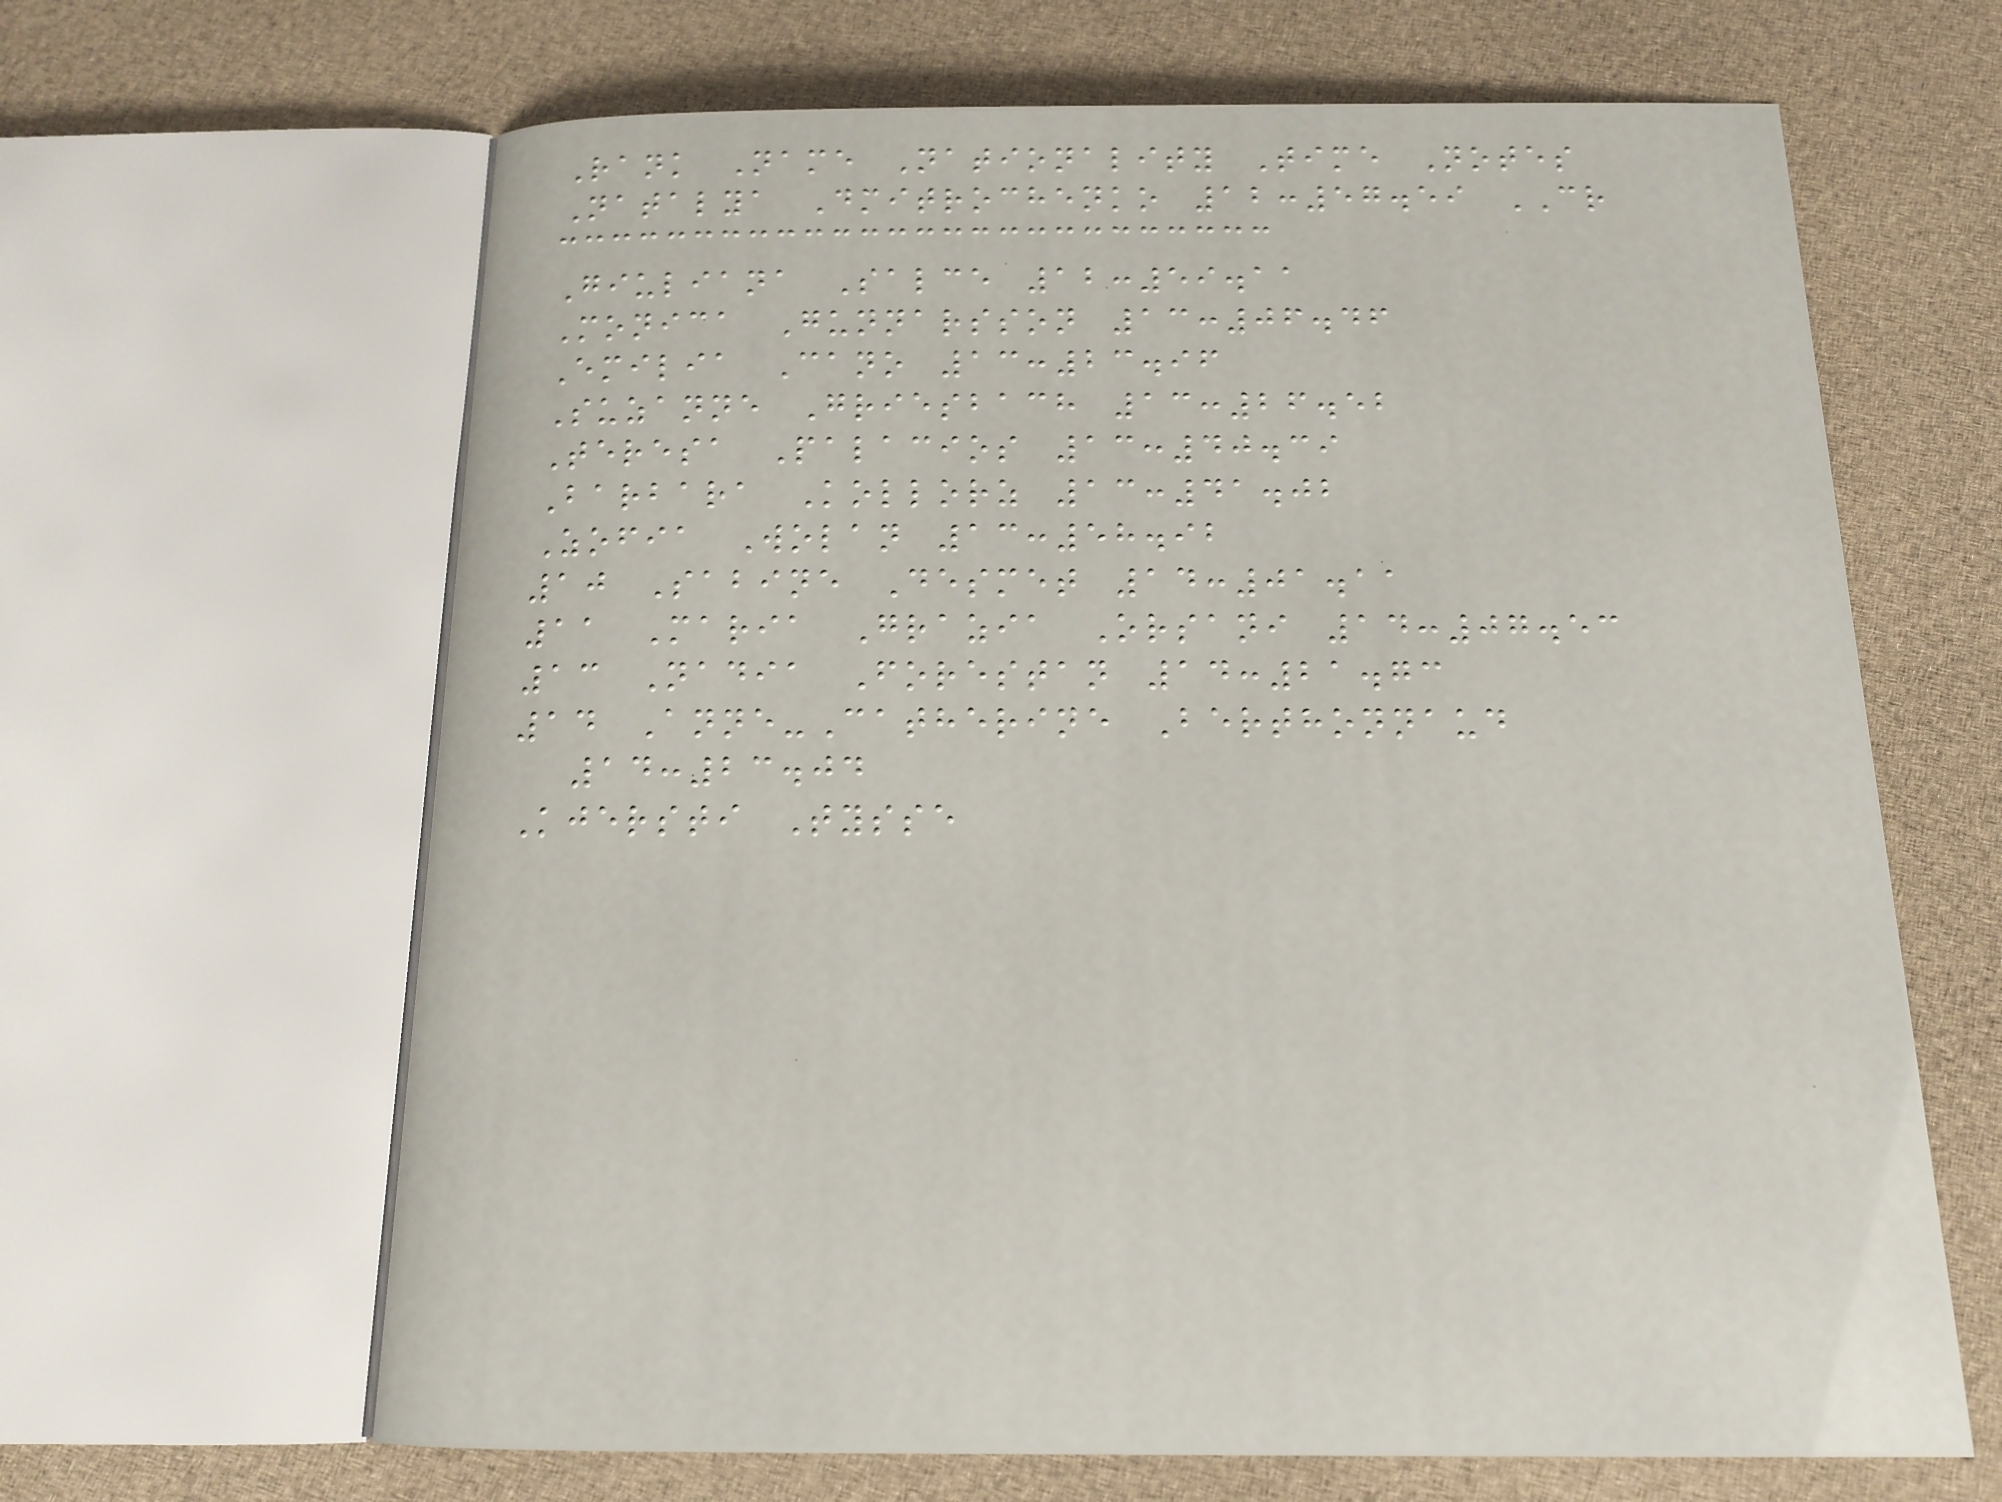Rank Name Nationality Time Notes
Natalya Dmitrochenko 12:57.59 CR
Giuliana Salce 12:59.11
Monica Gunnarsson 13:06.46
Emilia Cano 13:23.96
Suzanne Griesbach 13:26.52
Teresa Palacios 13:40.39
Barbara Kollorz 13:41.02
Zofia Wolan 13:58.92
10 Sabine Desmet 14:01.11
11 Maria Grazia Orsani 14:07.53
13 Nadia Forestan 14:21.73
14 Anne-Catherine Berthonnaud
14:23.04
Kjersti Tysse
